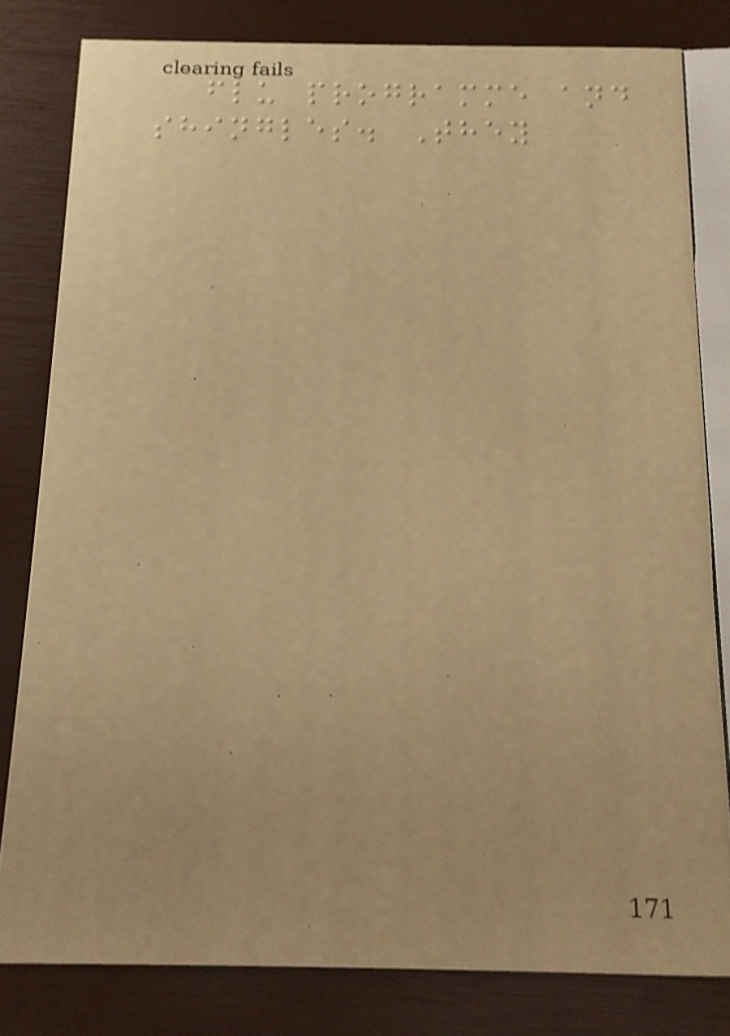flu programme and
shingles. They
